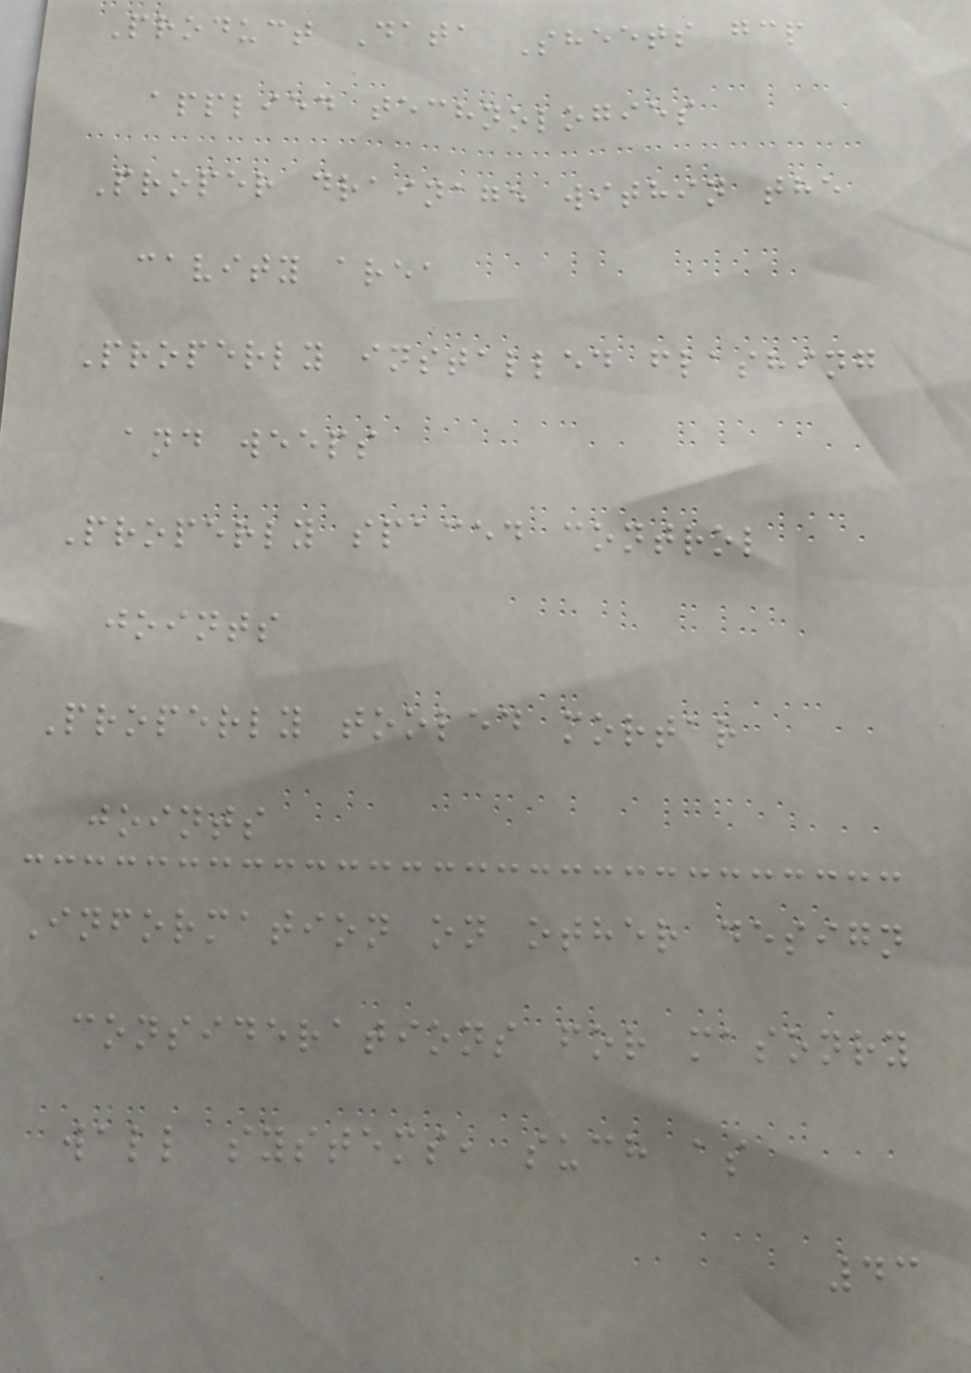Product Data Sheets gcp
applied technologies
Proper drainage within the
cavity area
Properly installed flashing
and weeps
Properly spaced control
joints
Properly tooled mortar
joints
Information on other design
considerations for masonry
wall systems, such as
43
